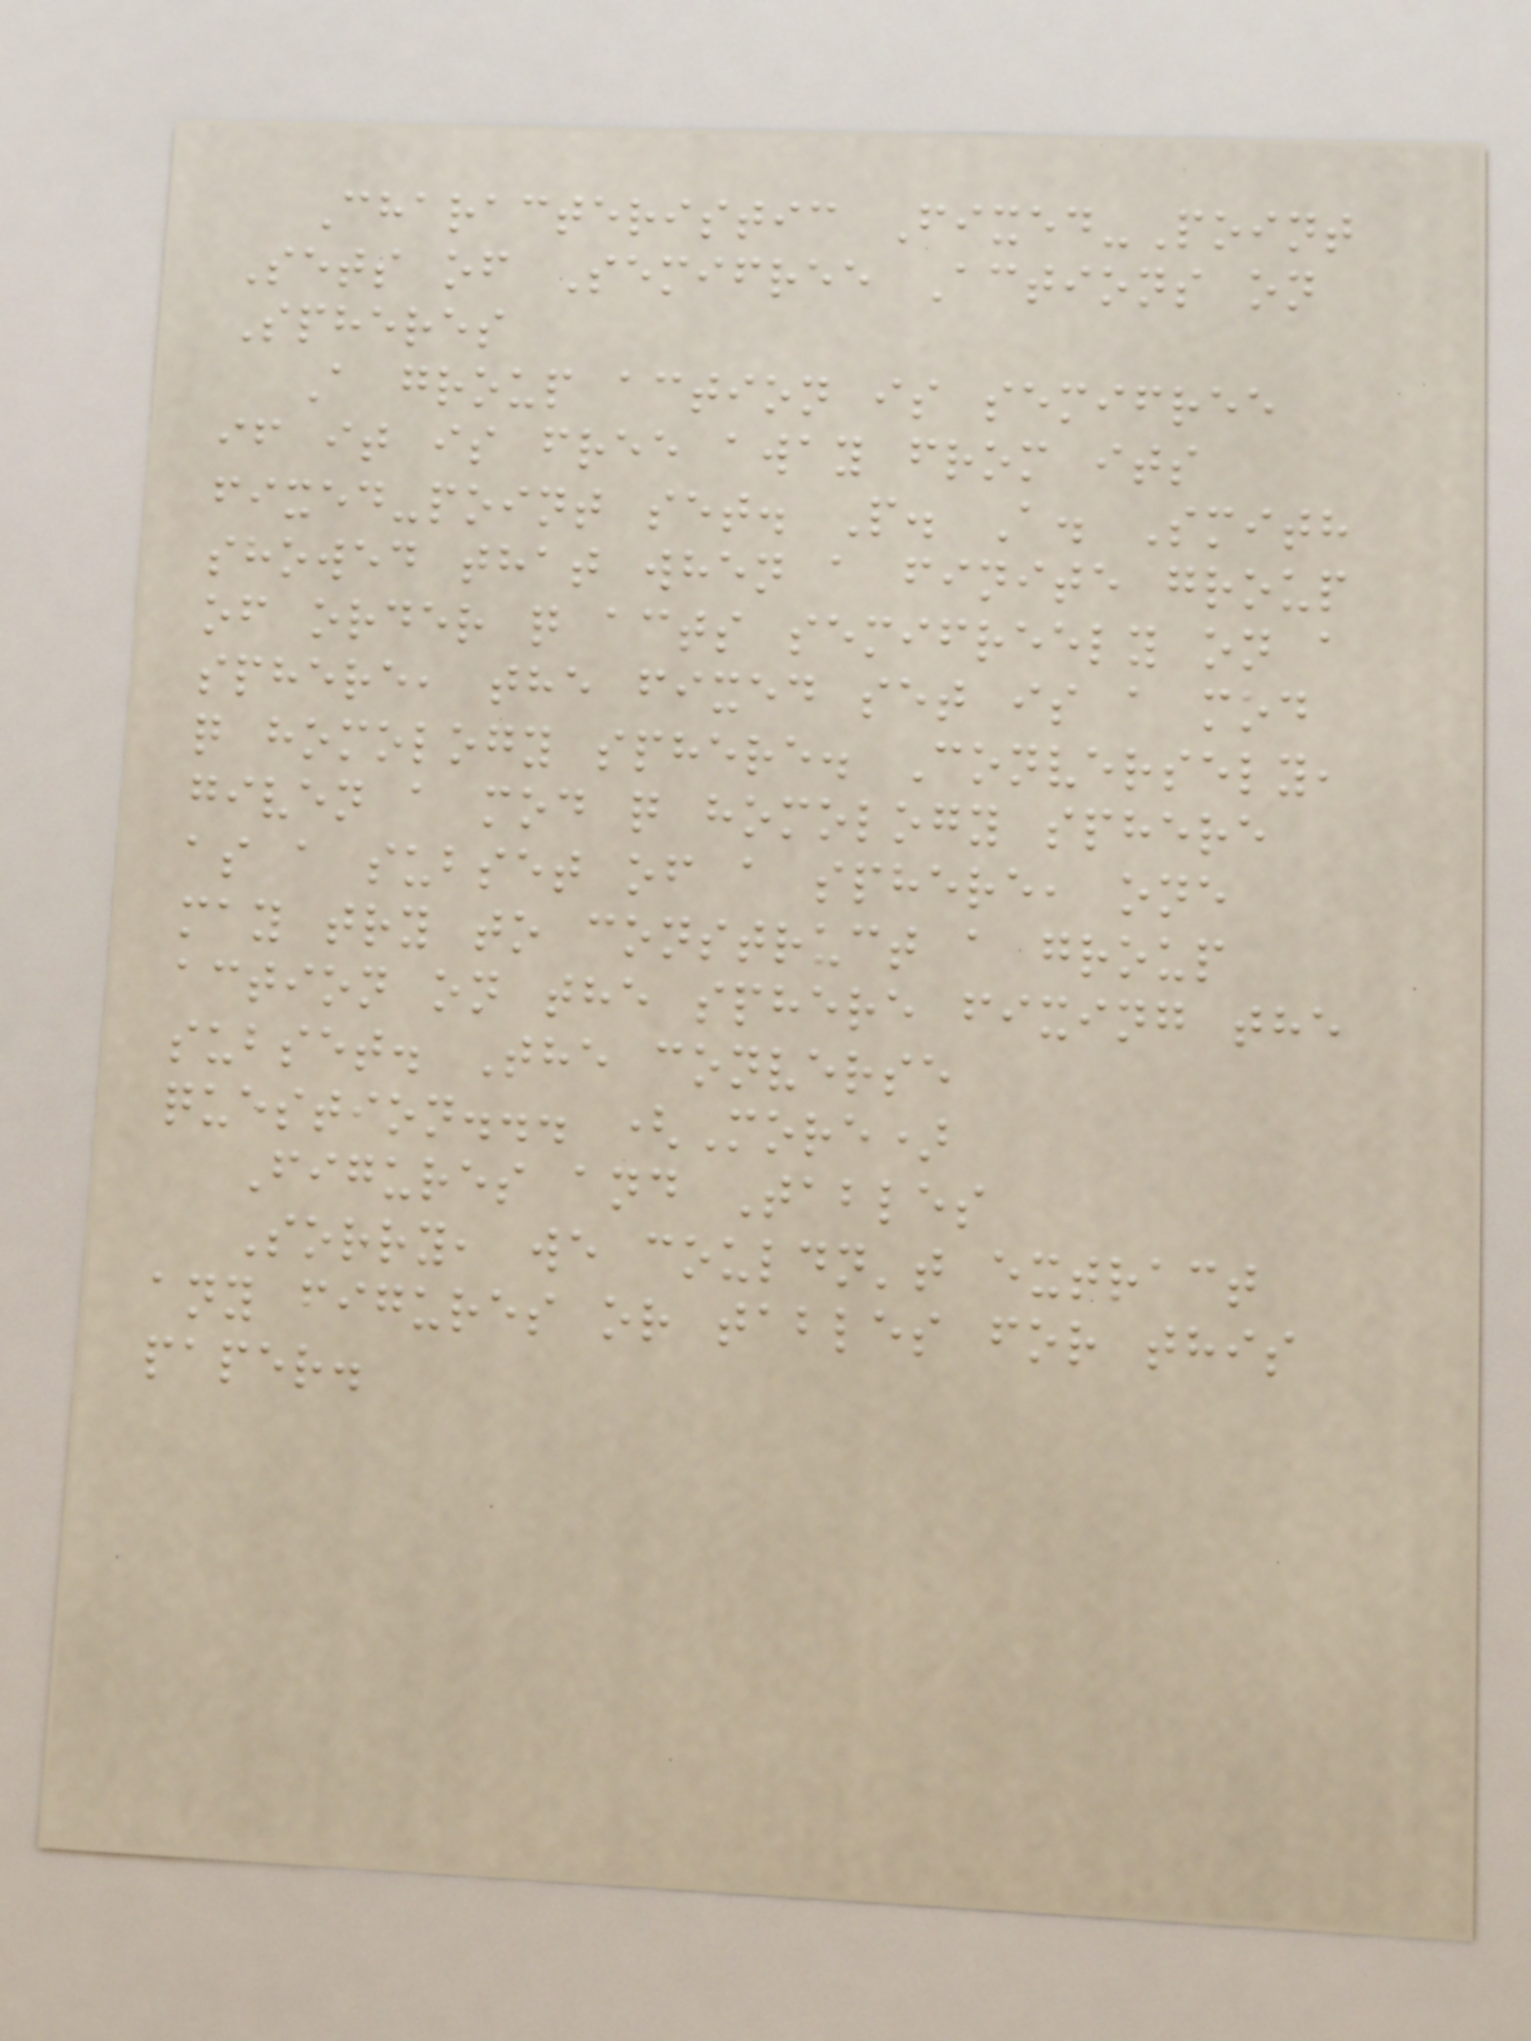Characteristic Fixed-Point
Sets of Semifree Actions on
Spheres
A group action is semifree
if it is free away from its
fixed-point set. P. A. Smith
showed that when a finite group
of order q acts semifreely on a
sphere, the fixed set is a mod
q homology sphere. Conversely,
given a mod q homology sphere
as a subset of a sphere, one
may try to construct a group
action on the sphere fixing the
subset. The converse
question... (More)
Figures and Tables
Sorry, we couldn't extract
any figures or tables for this
paper.
